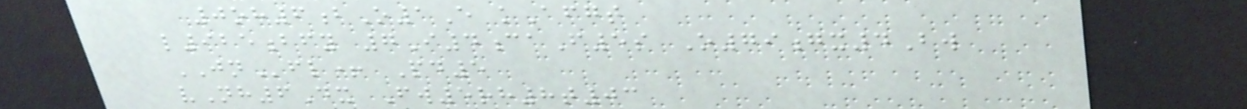0oh6bO1E kAfgt
l925bfy 7I4caF5s O79gx4Bw
JNfl+ Pd5
vNh6Dx Fw5rh8t03
